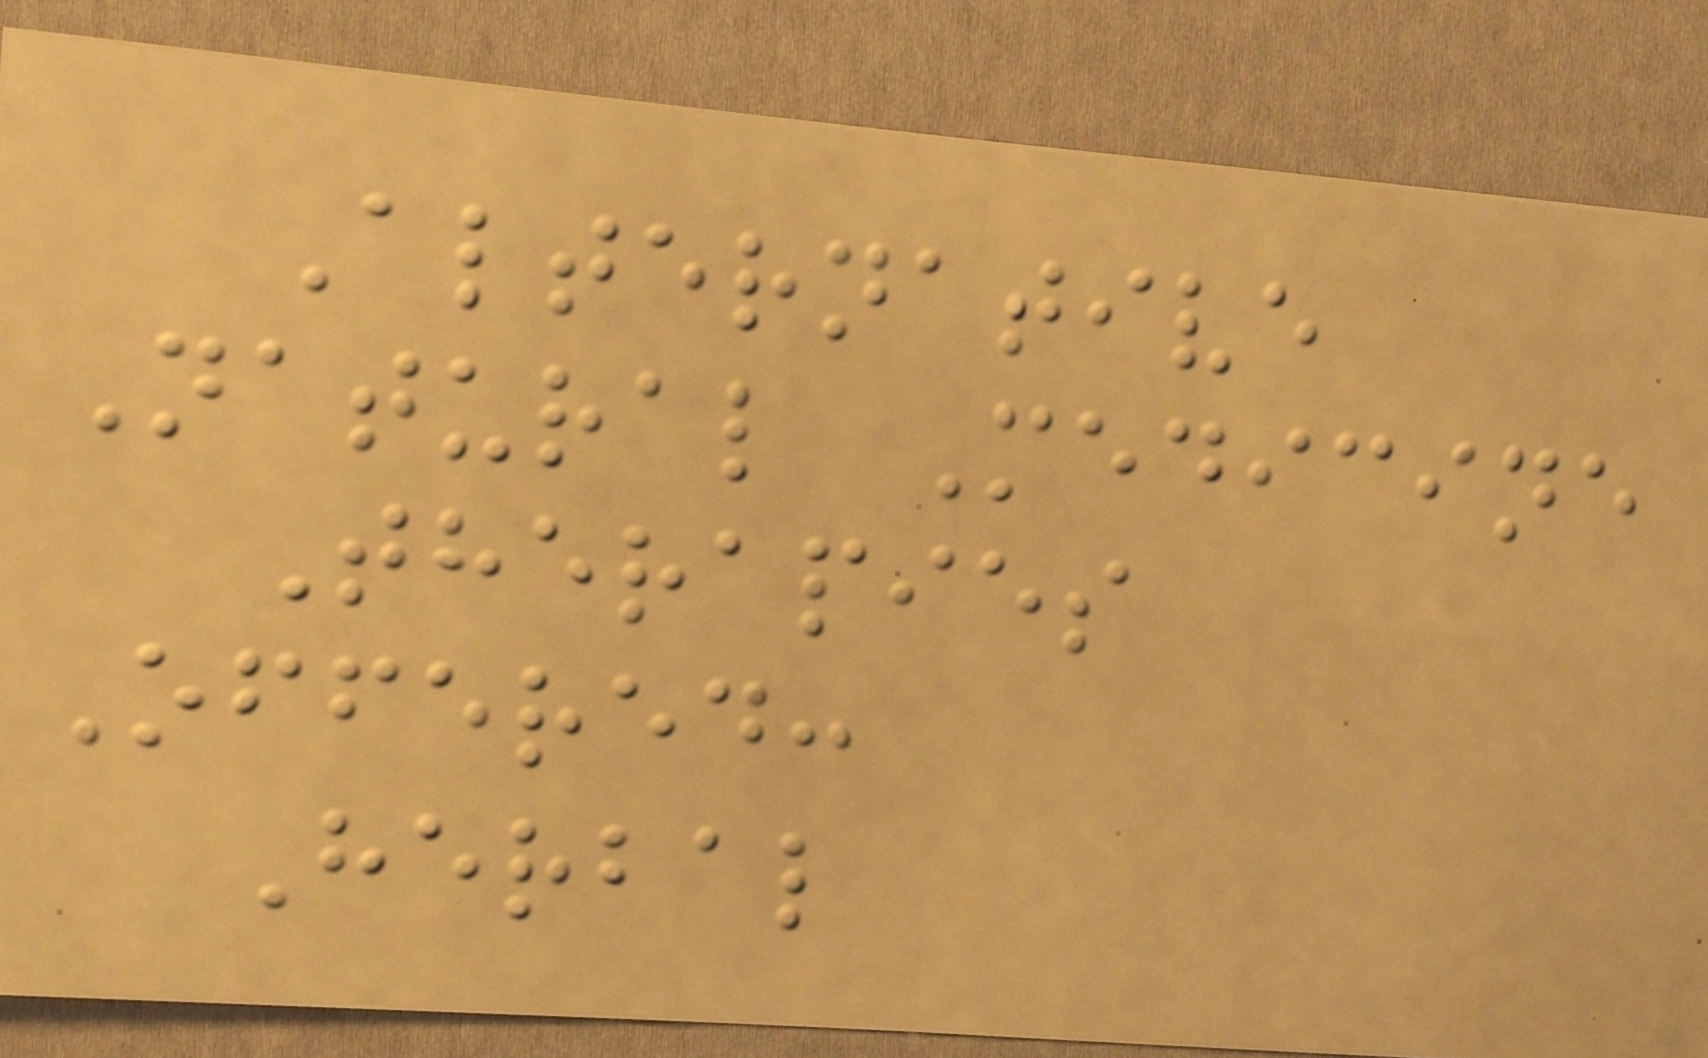Alternative
Natural Medicine
Therapies
Offered:
Herbal
